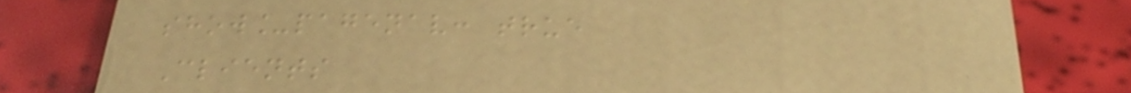show_pagenav: true
Clients
